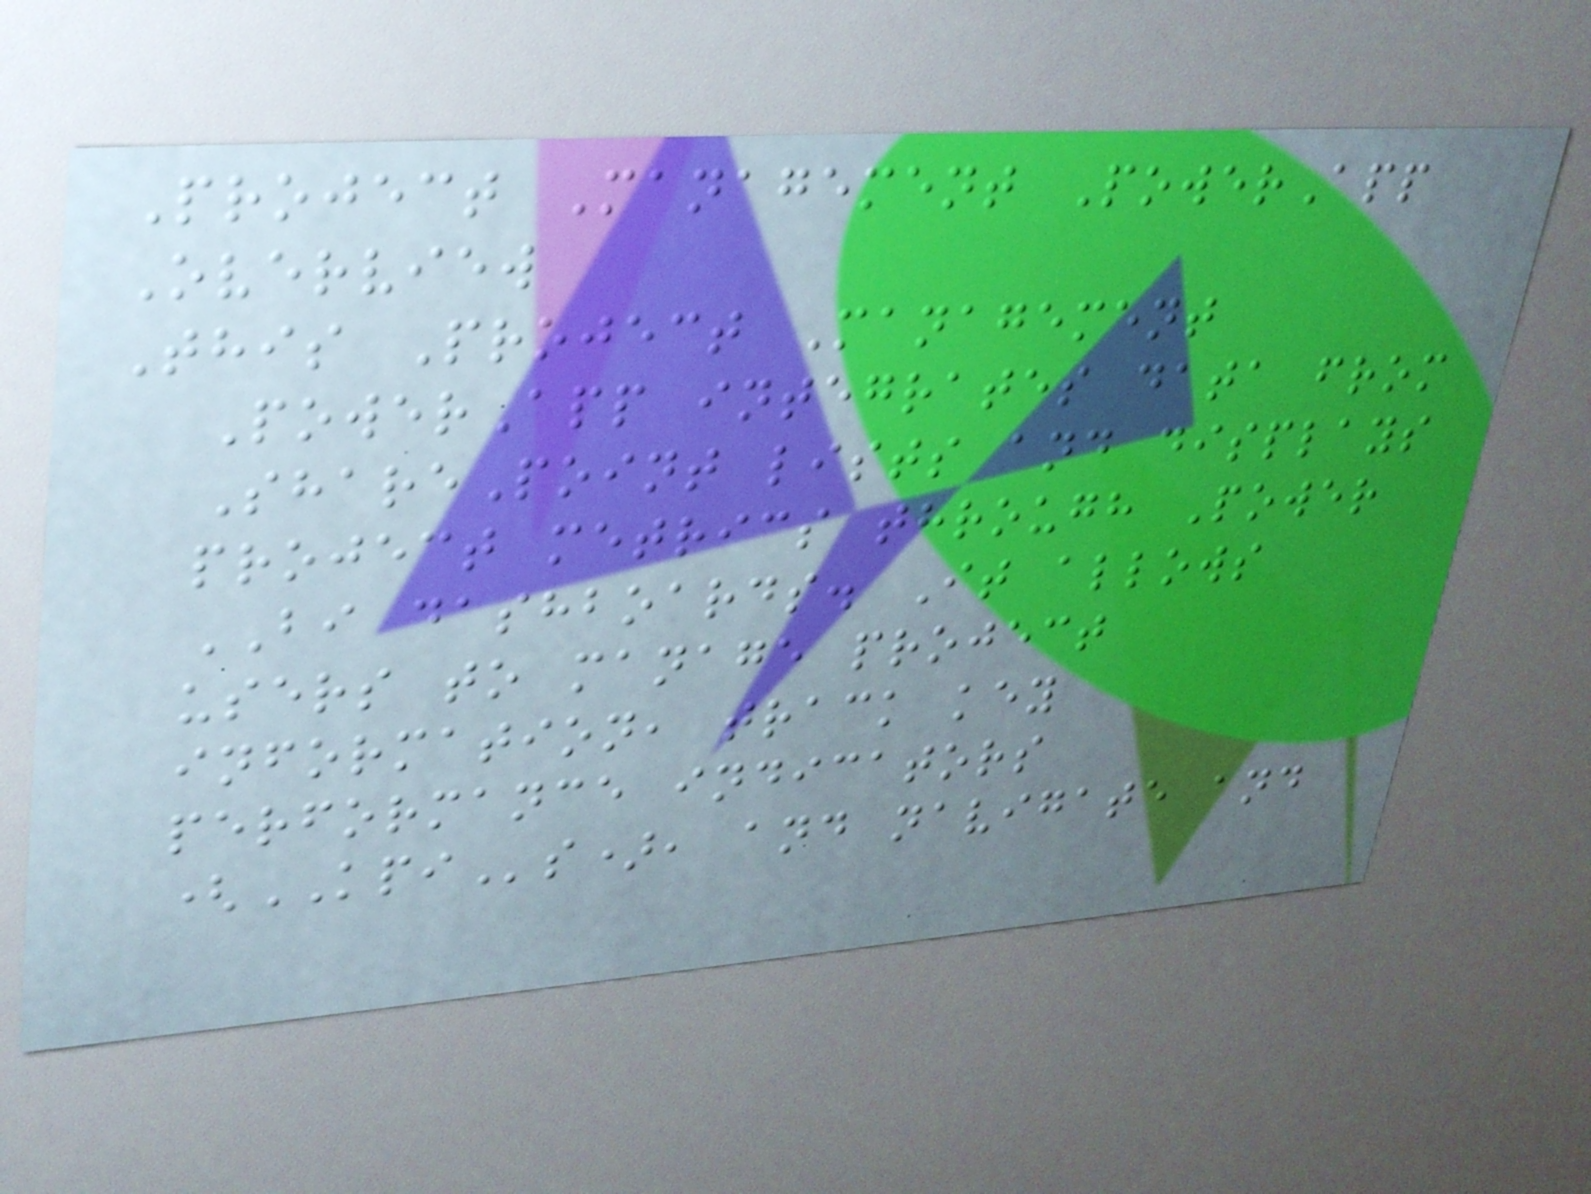Project Management PowerApp
Overview
This Project Management
PowerApp integrates data from
SharePoint lists and displays
project metrics through Power
BI dashboards. It allows
users to manage project
information, track key
performance indicators
(KPIs), and navigate and
